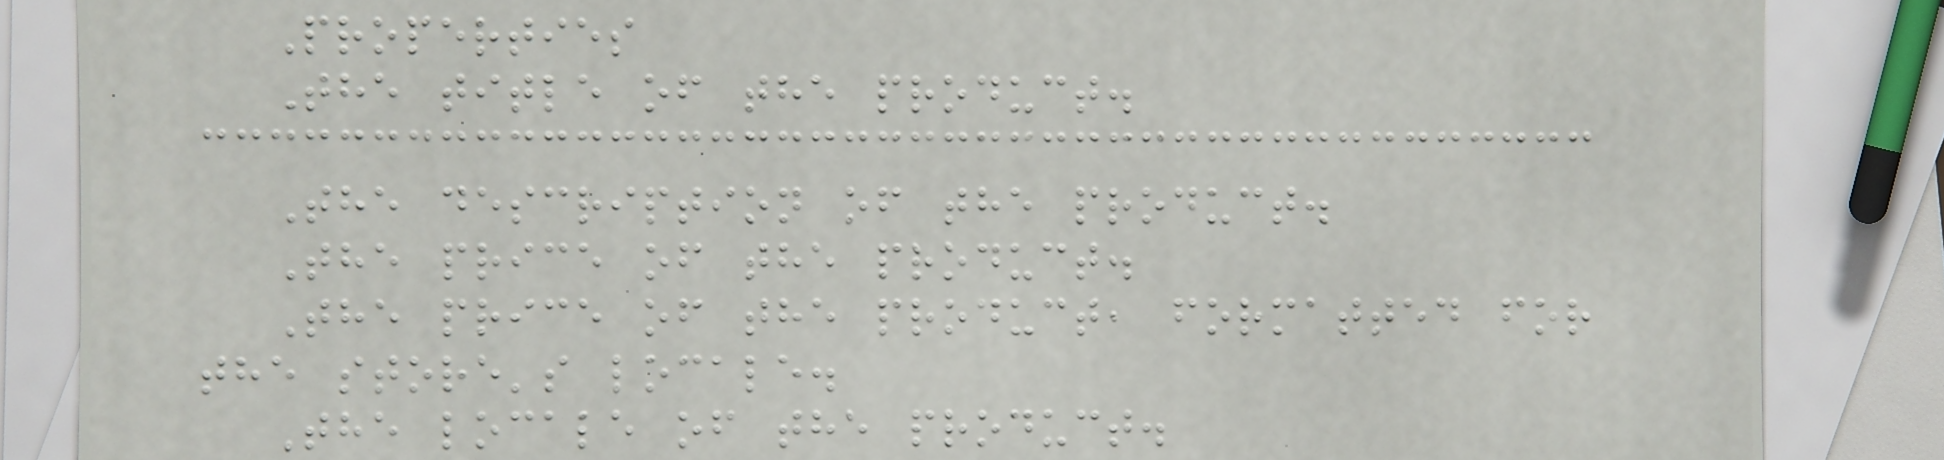Properties
The title of the product.
The description of the product.
The price of the product.
The price of the product, formatted for
the store's locale.
The locale of the product.
